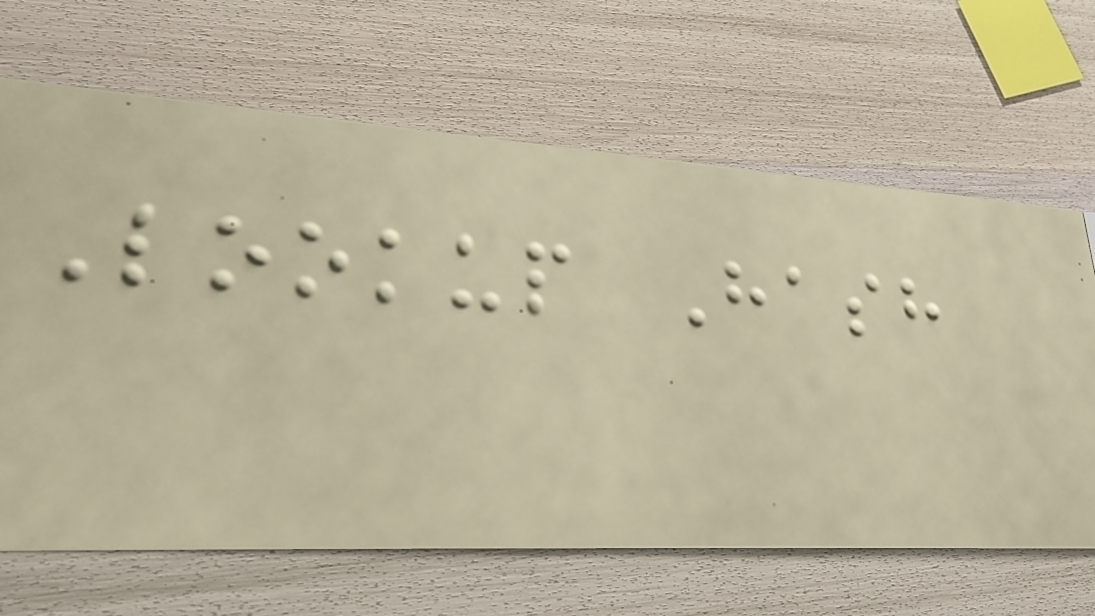Lookup Hash
